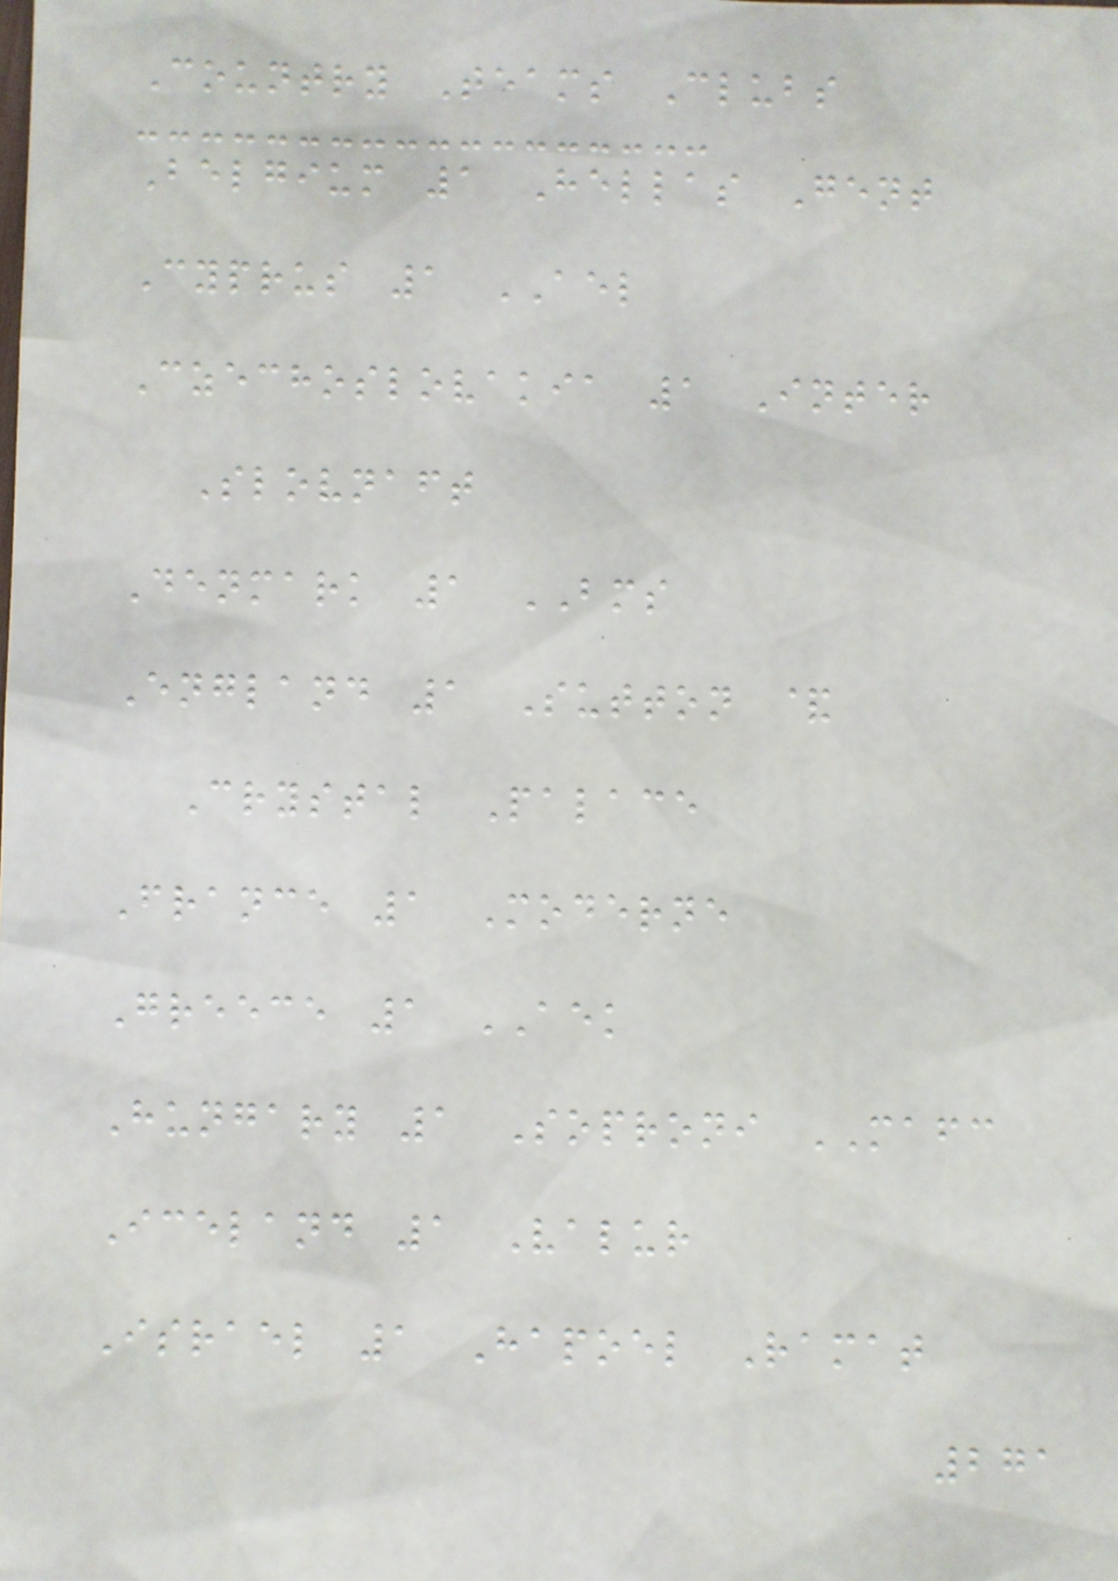Country Teams Clubs
Belgium 1 Hellas Gent
Cyprus 1 AEL
Czechoslovakia 1 Inter
Slovnaft
Denmark 1 BMS
England 1 Sutton &
Crystal Palace
France 1 Moderne
Greece 1 AEK
Hungary 1 Soproni MAFC
Iceland 1 Valur
Israel 1 Hapoel Ramat
271
